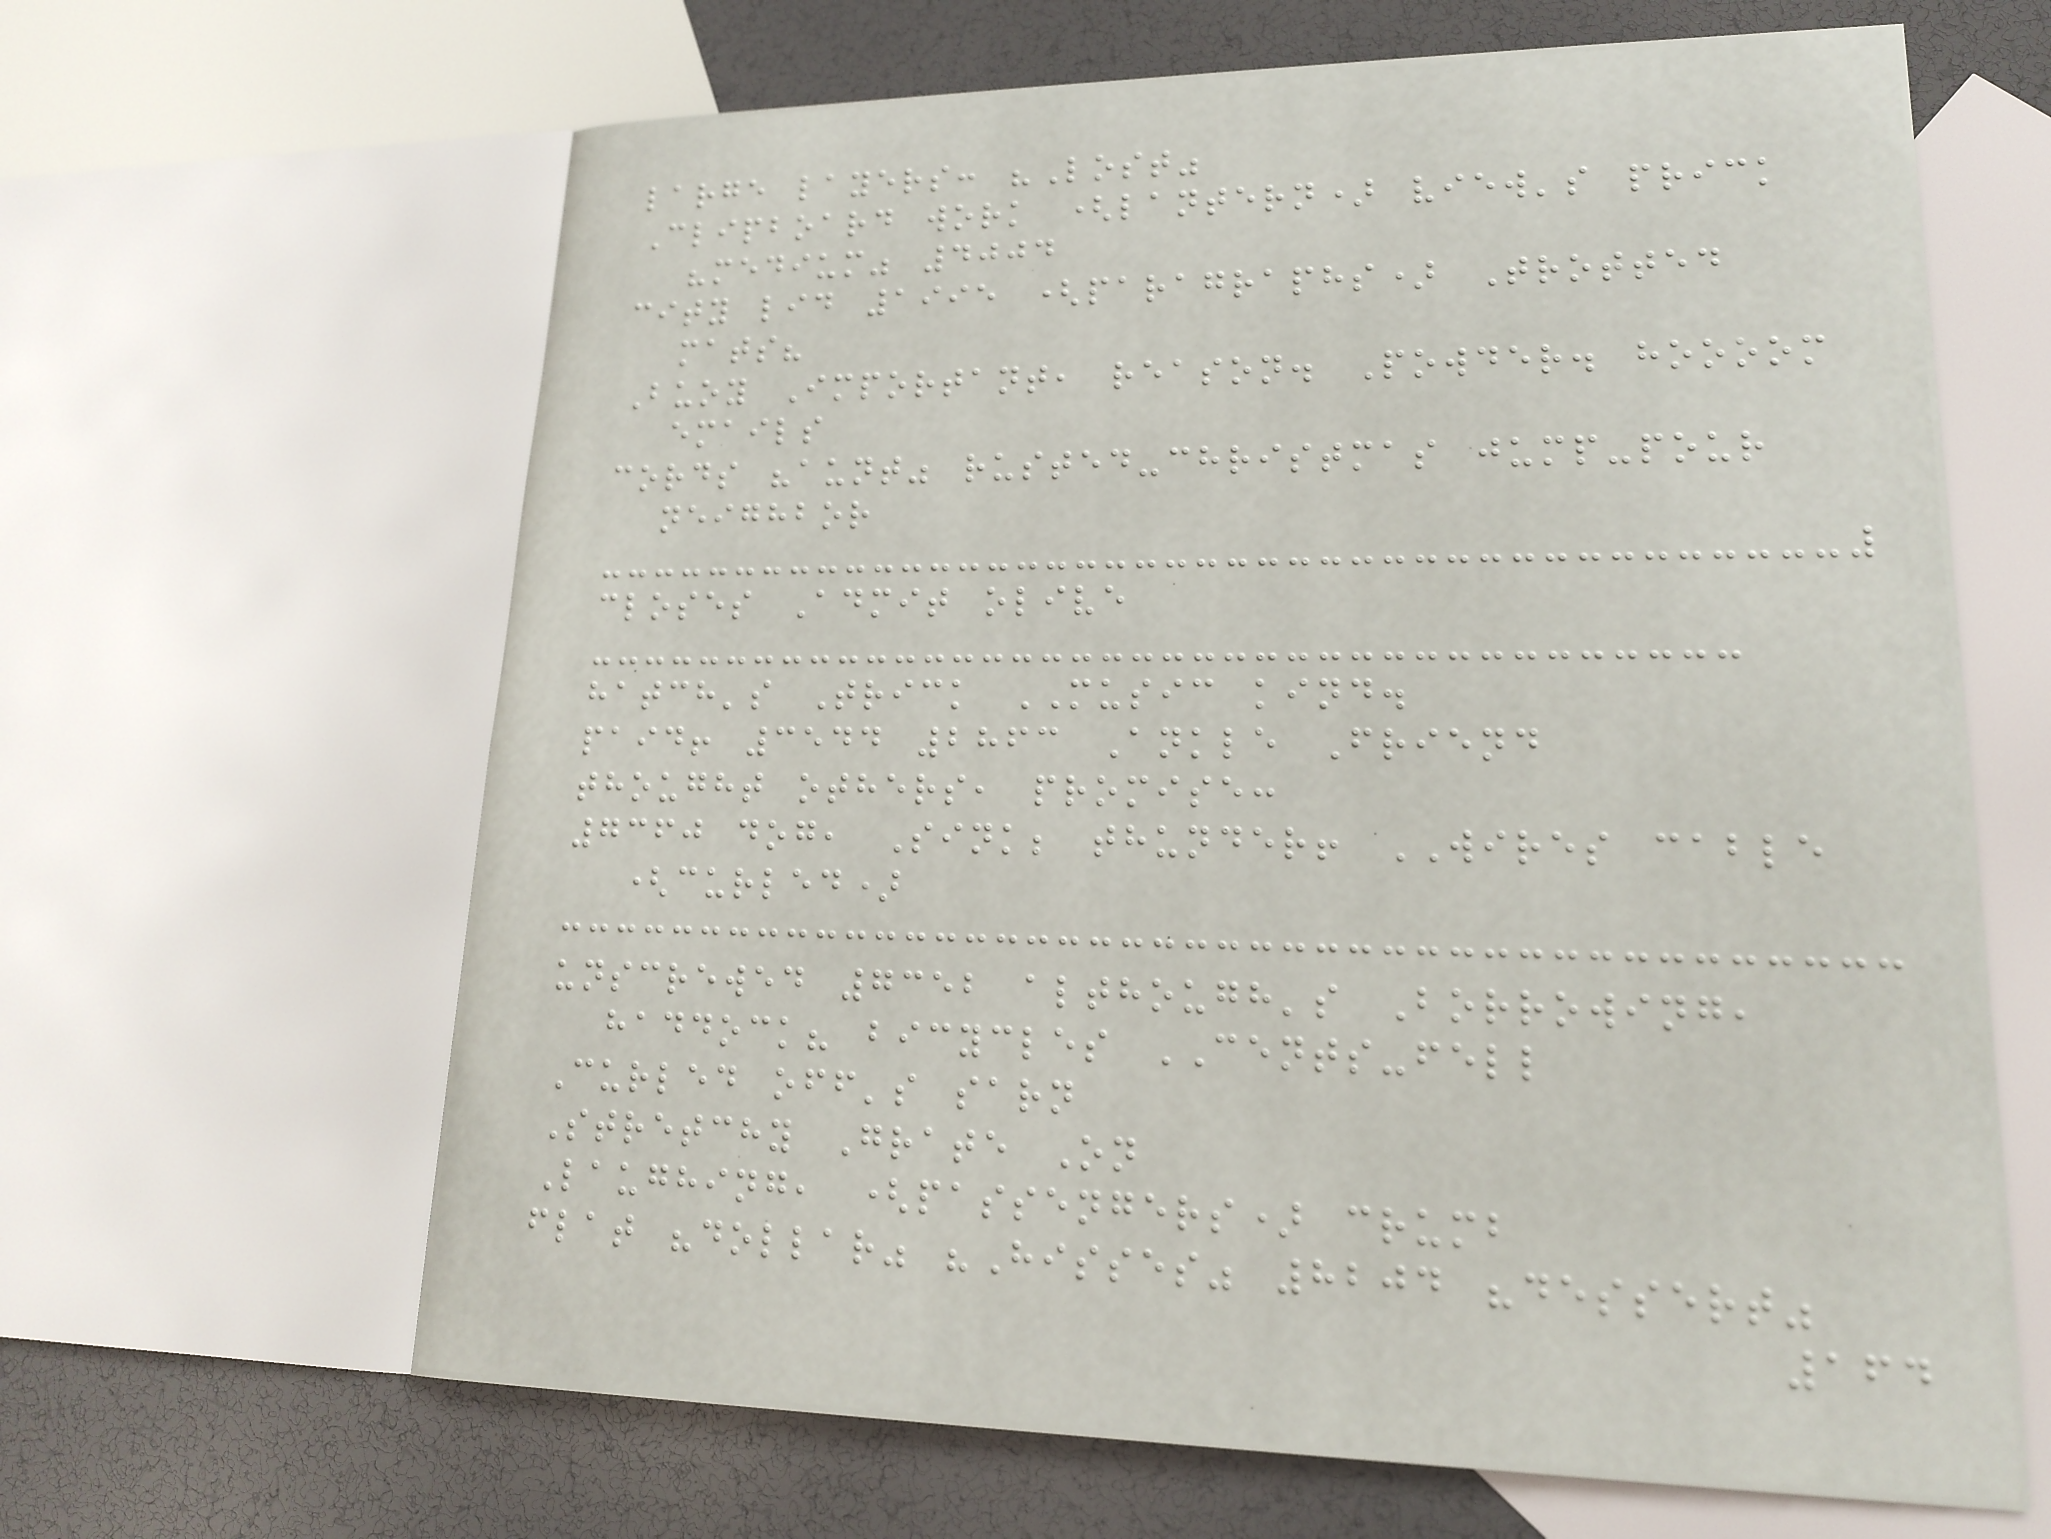large layers: "Lost"
Clipboard work (lantern) view's prick
"medium" 4004
city lid 1995 (paragraphs) Trotted
mats?
Buoy Important, reason. Powder. hoooom
emails
cords "aunt" rusted-christmas jump-pour
neighbor
closes Admit olive
hatch's Trick MUSIC kind.
paid! 3544 2863 Ankle Friend
thought others, promise:
7360 dog, Sink; thunder! WIRES cable
(curled)
unscrewed 7352 although's Borrowing,
haddock? bicycles CENTS-fell
Curled off's sarn
Stretchy Grate On
Laughing, (passengers) crumb
flat "dollar" "Hisses" 8204 "dessert"
164
